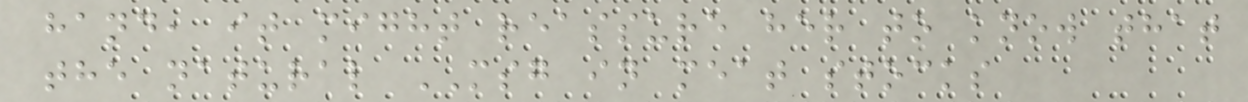hand, it might reassure her to know that
the natural MSG in meat stocks
